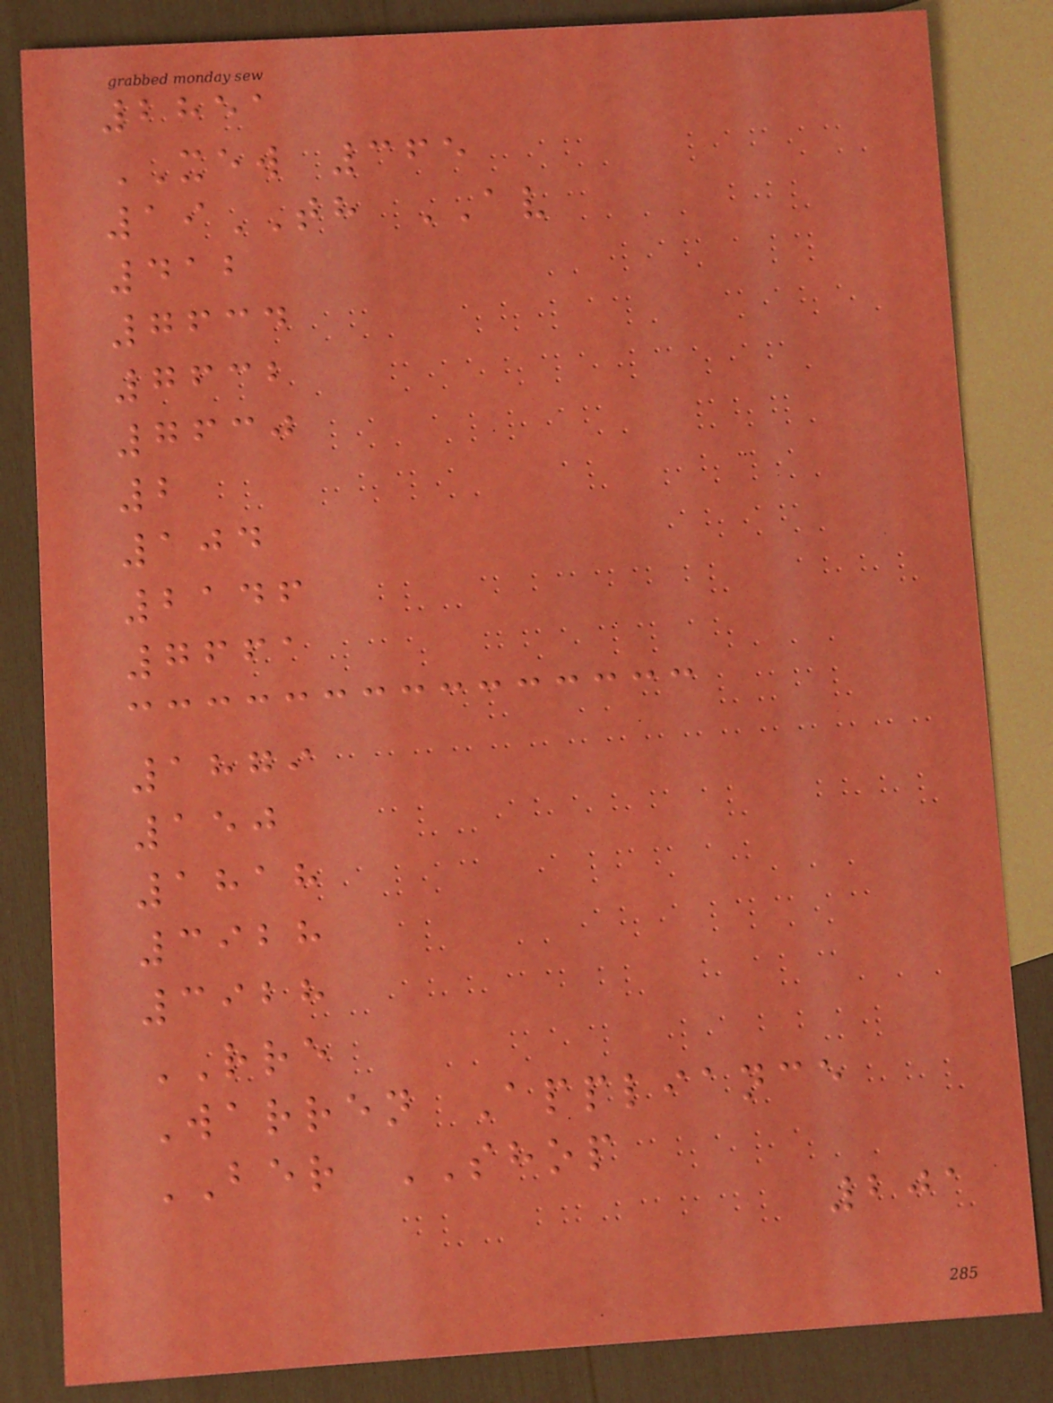2851
XEW 365
19TH AV
412
7634
7632
7630
2
104
2146
7661
1879
150
1818
3928
3928
RRE
Warren Appliance
BER SHOP
201
